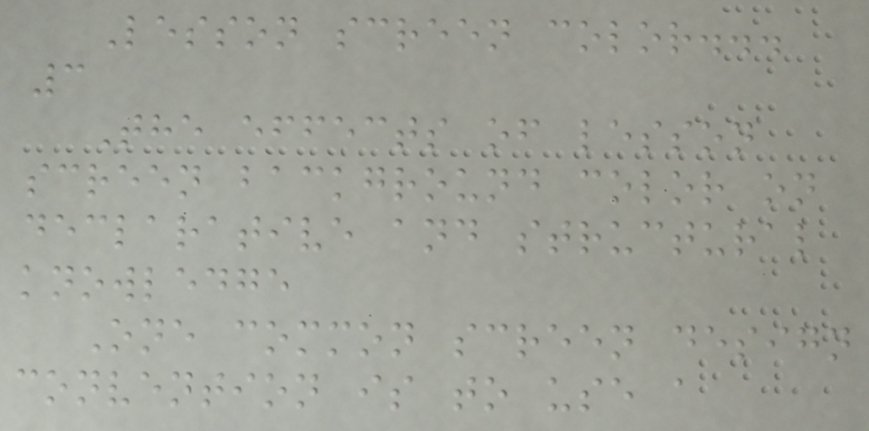Lesson screen color...
3
The effects of lesson
screen background color on
declarative and structural
knowledge
One common screen design
convention is to use a
